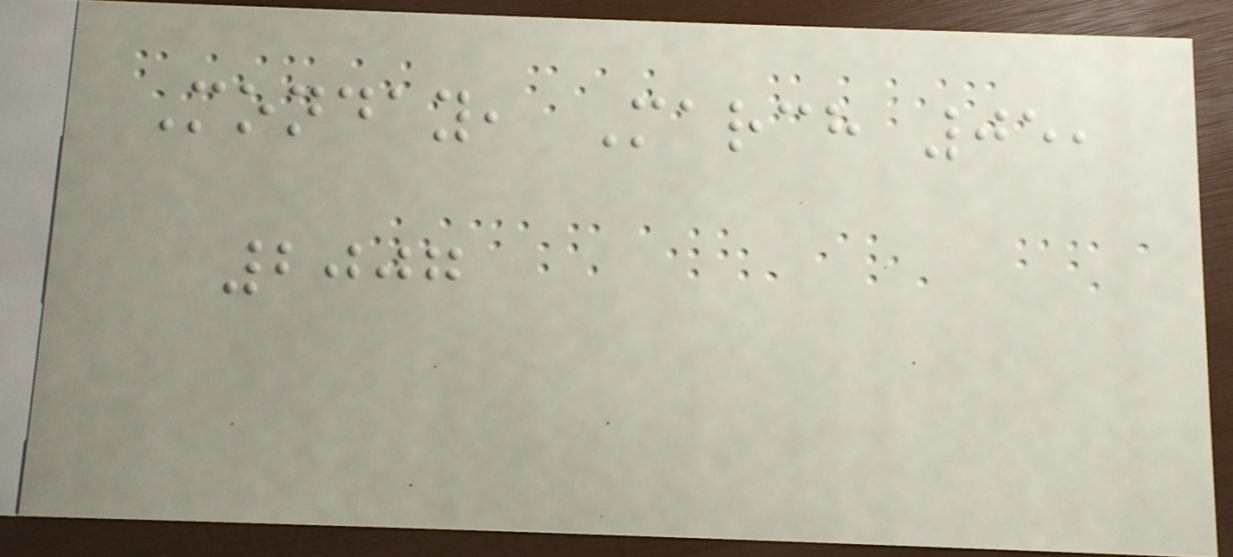Monday, March 05,
2007
